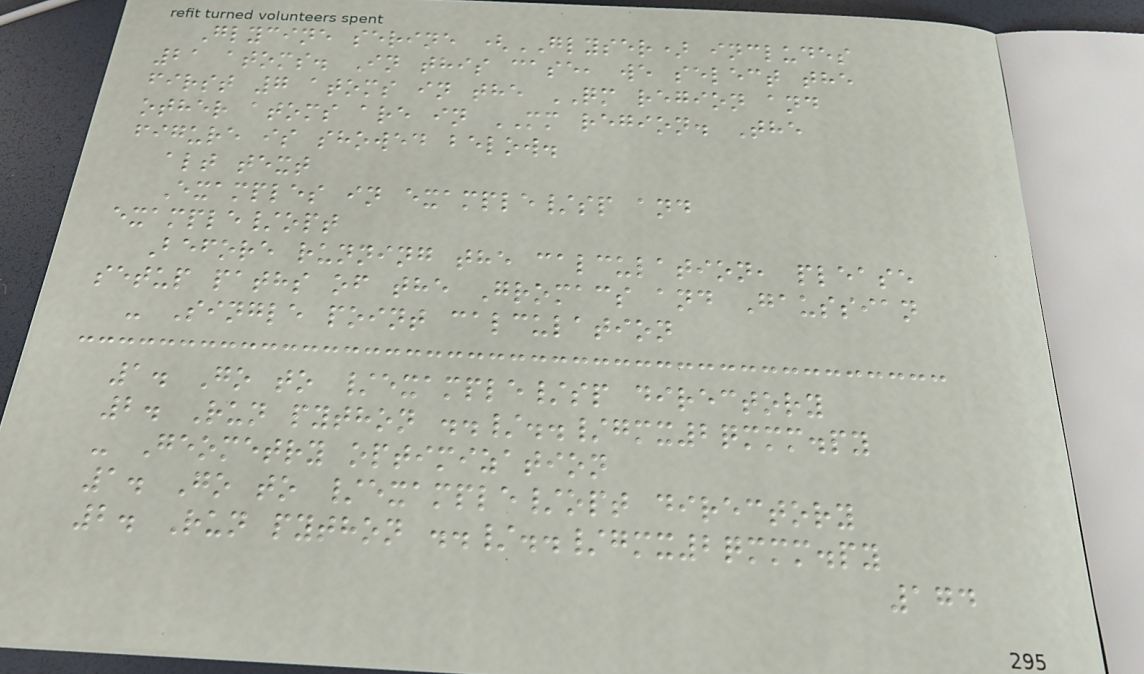Glycine serine (GLYSER) includes
21 atoms. In this case, we select the
first 7 atoms in the QM region and
other atoms are in MM region. The
figure is showed below.
alt text
Examples in example/sp and
example/opt
Before running the calculation, please
setup paths of the Gromacs and Gaussian
- Single point calculation
1. Go to /example/sp directory
2. Run python ../../gmx2qmmm.py
- Geometry optimization
1. Go to /example/opt directory
2. Run python ../../gmx2qmmm.py
174
